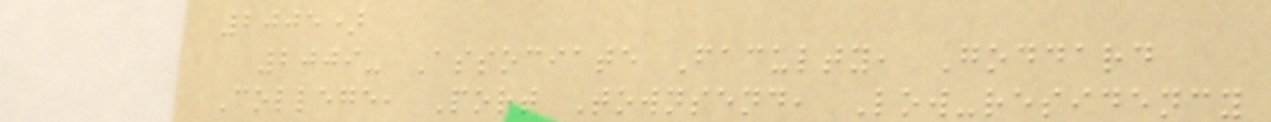2005)
2009- Associate Faculty, Goddard
College, Port Townsend, Low-residency
